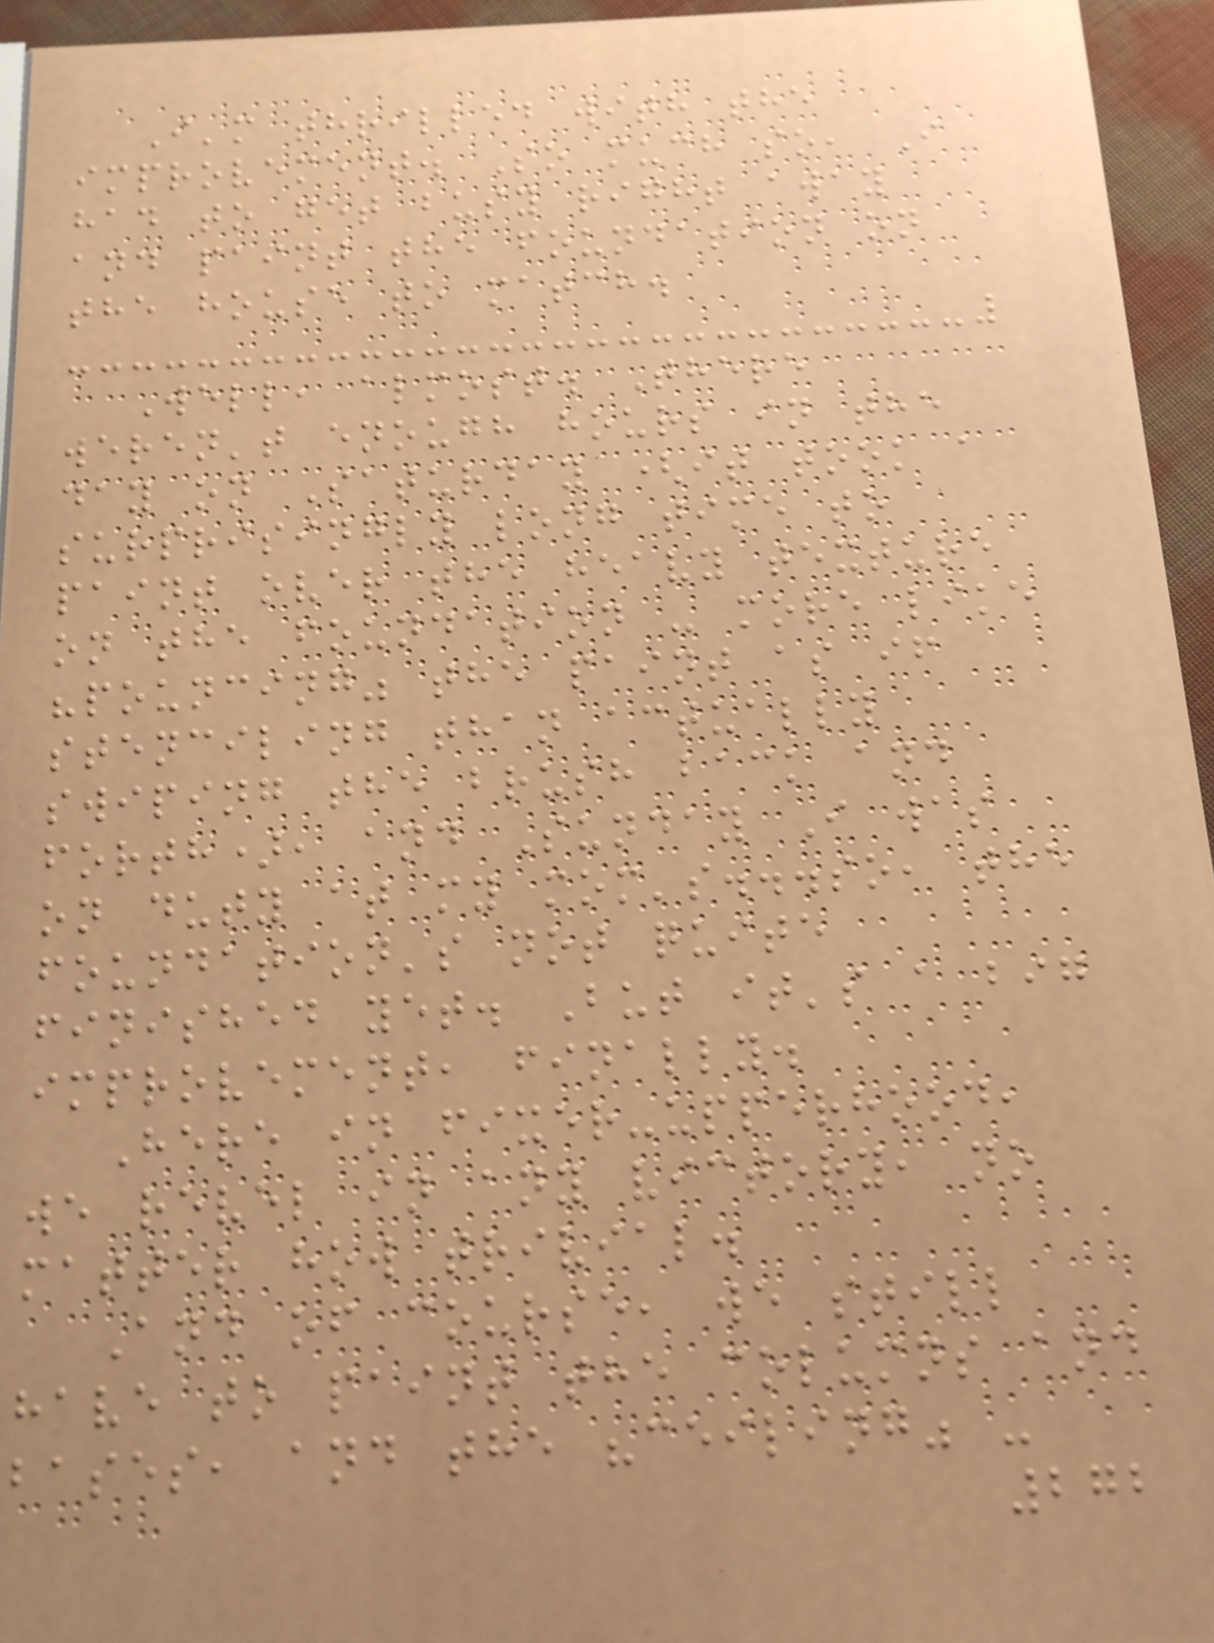I'm thrilled with the
improvement. So much so, I
had to get busy right away
and paint the foundation on
the house to match.
Well, almost. There
weren't enough hours in the
day on Saturday (it took a
surprisingly long time to
paint over the heavy texture
on the foundation - more like
"pouncing" the paint as if
stenciling than actually
swiping the brush back and
forth), and Sunday I was
on duty at my mom's...so, the
foundation's not quite
finished yet. But it's a big
improvement, finally.
Here in fixer-upperhood,
we revel in any victory, no
matter how trivial.
And of course, we still
have to paint the columns and
bases, and the "ceiling" -
272
